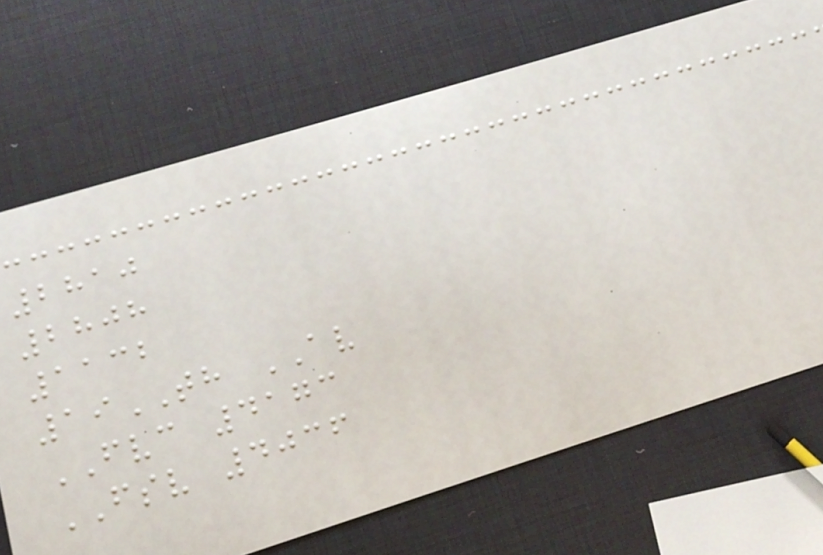2810
2808
1132
19TH AV
FVC 4173
FSV 4036
